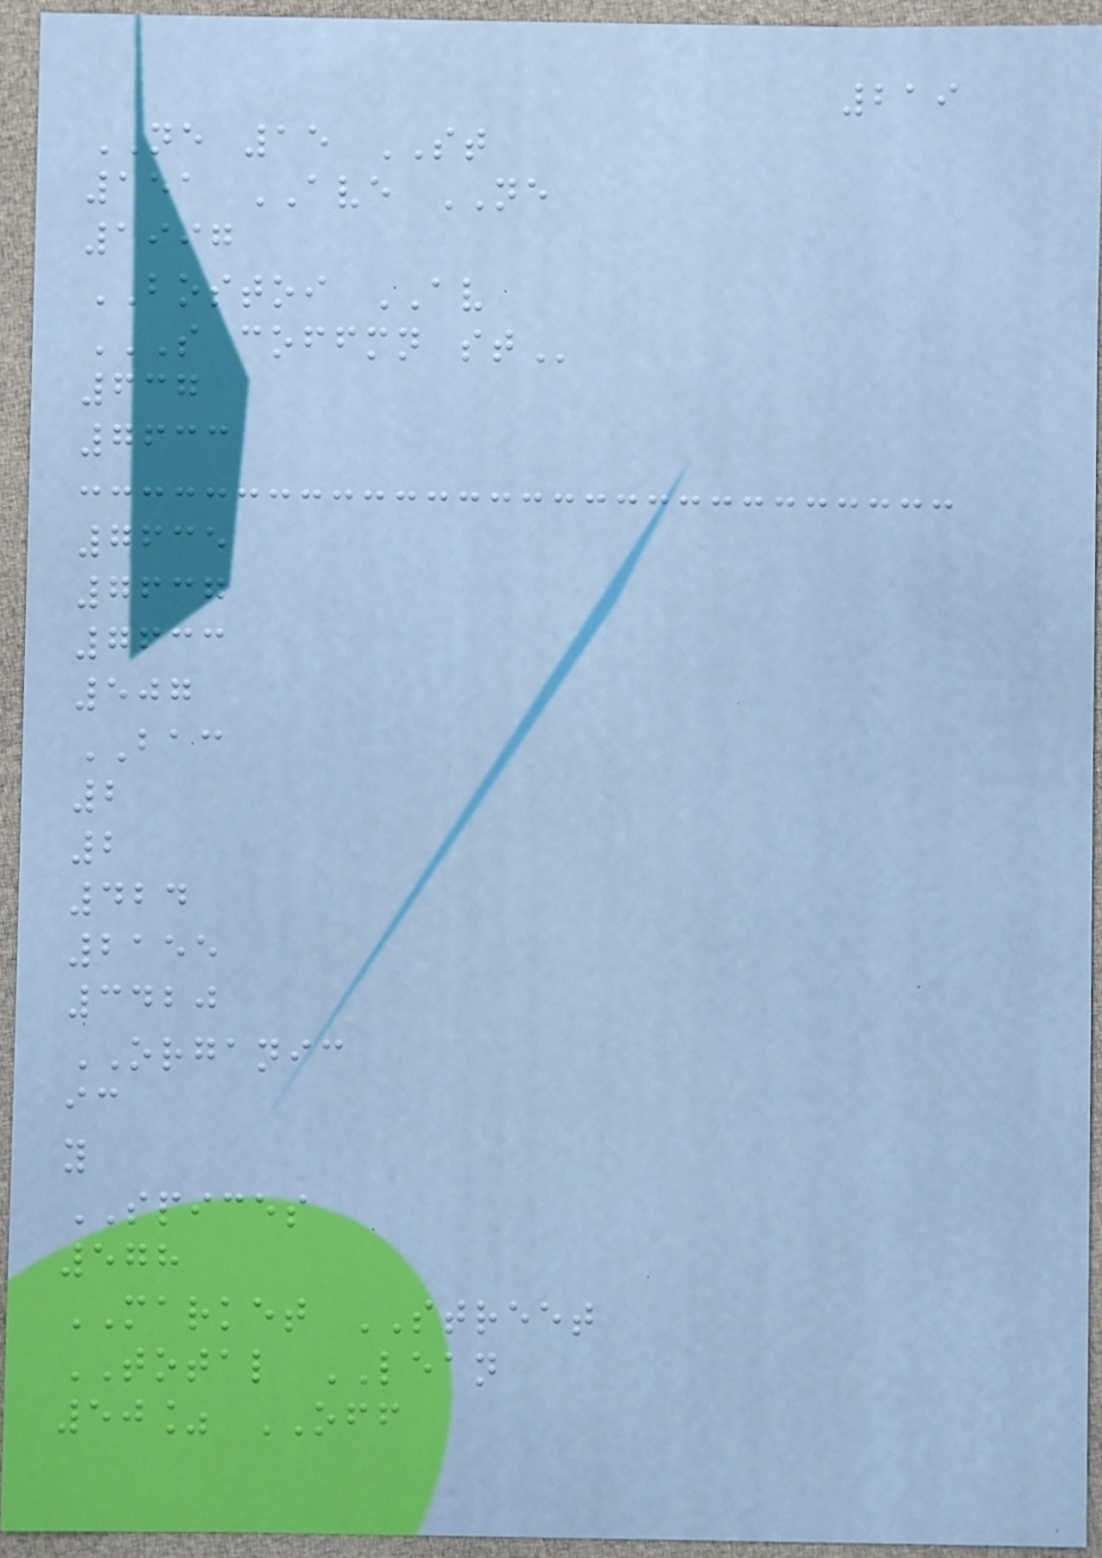219
NE 15 ST
151 AVE NE
1997
BOSTOI AV
S COFFMN ST
637
7633
7635
7637
7633
507
BAC
2
2
424
2155
3420
ORGANIC
ic
y
SPICES
578
MARKET STREET
TOTAL LEAN
50% OFF
